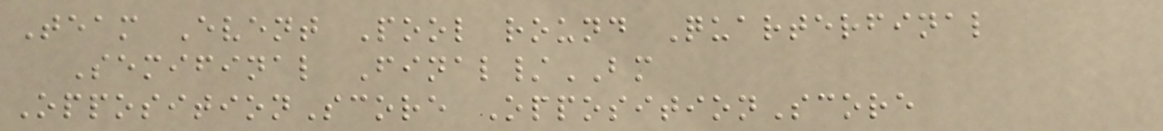Team Event Pool round Quarterfinal
Semifinal Final/BM
OppositionScore OppositionScore
